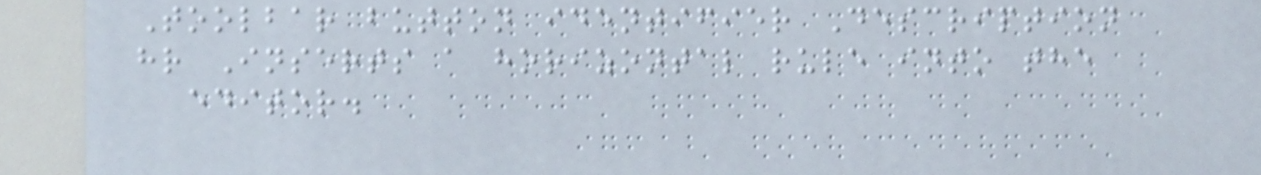Toolbar button identifier Description
hr Inserts a horizontal rule into the
editor.
